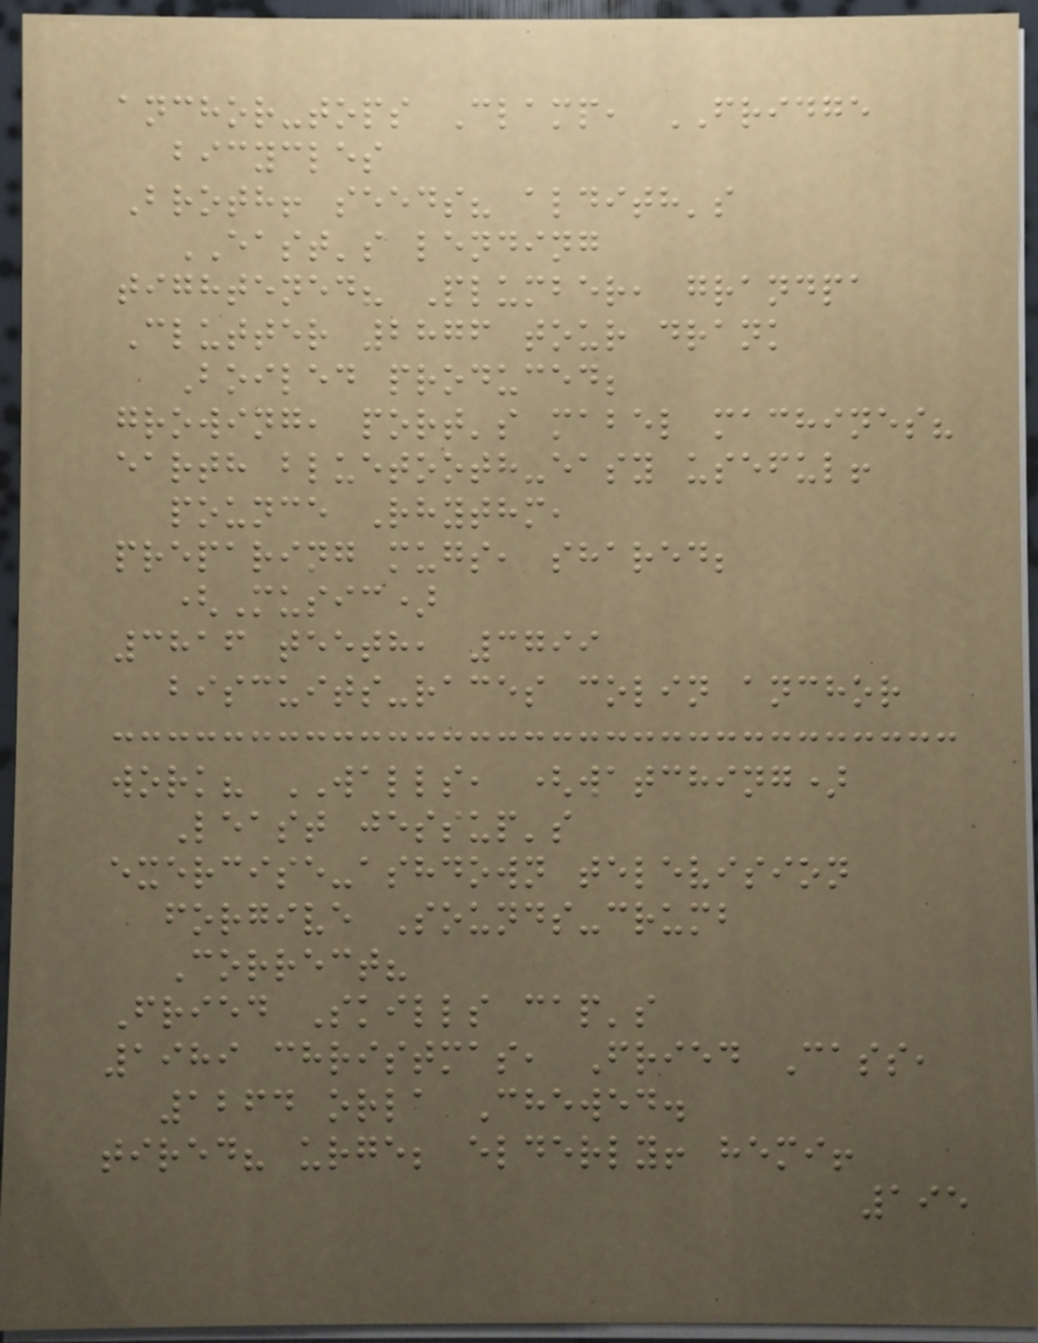anchor-tops Clamp, FRIDGE
bicycles
Broth! seeds? aldith's
EAST's lending
tightened? Plumber, grandpa
Clutter 2876 tour drank
Boiled produced;
growing, port's mabel machines?
earth bluetooth-easy useful!
pounce Rhythm,
preparing mugs, shared;
(Music)
3816 teeth, 3799
biscuits-races colin anchor
work? WALLS, (watching)
Least jessup's
exercise-ashdown television
forgive Sounds-crumb
Correct?
Fried Skills cap's
1989 christmas, Fried Cass,
1264 orla Chewed.
tired? urge; elderly! hemi!
195
